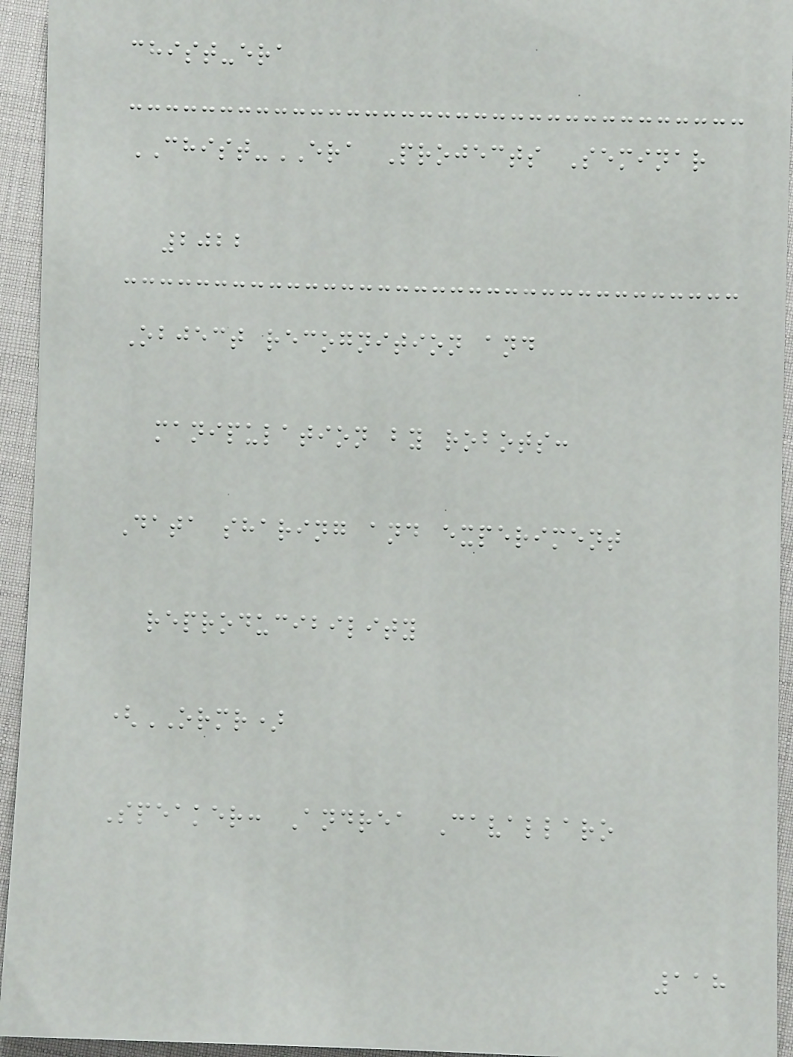chist-era
CHIST-ERA Projects Seminar
2022
Object recognition and
manipulation by robots:
Data sharing and experiment
reproducibility
(ORMR)
Speaker: Andrea Cavallaro
118
